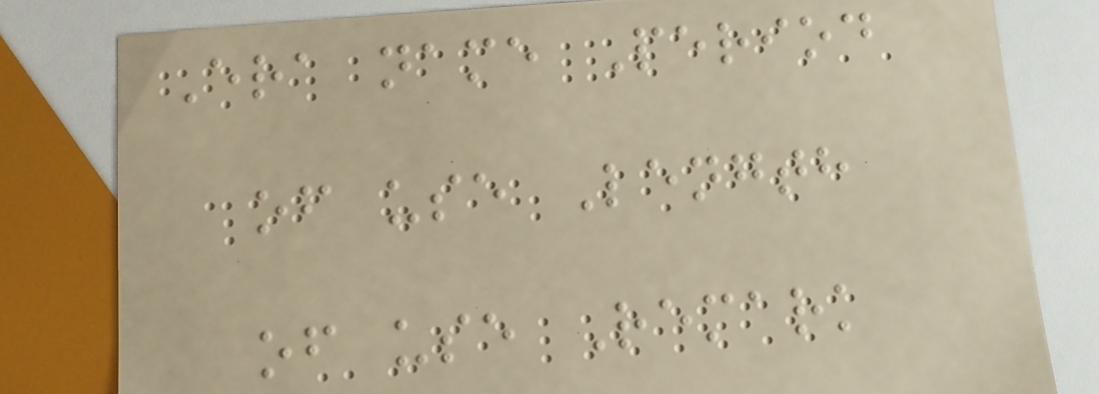Era name Period
of use Length
of use Remark
